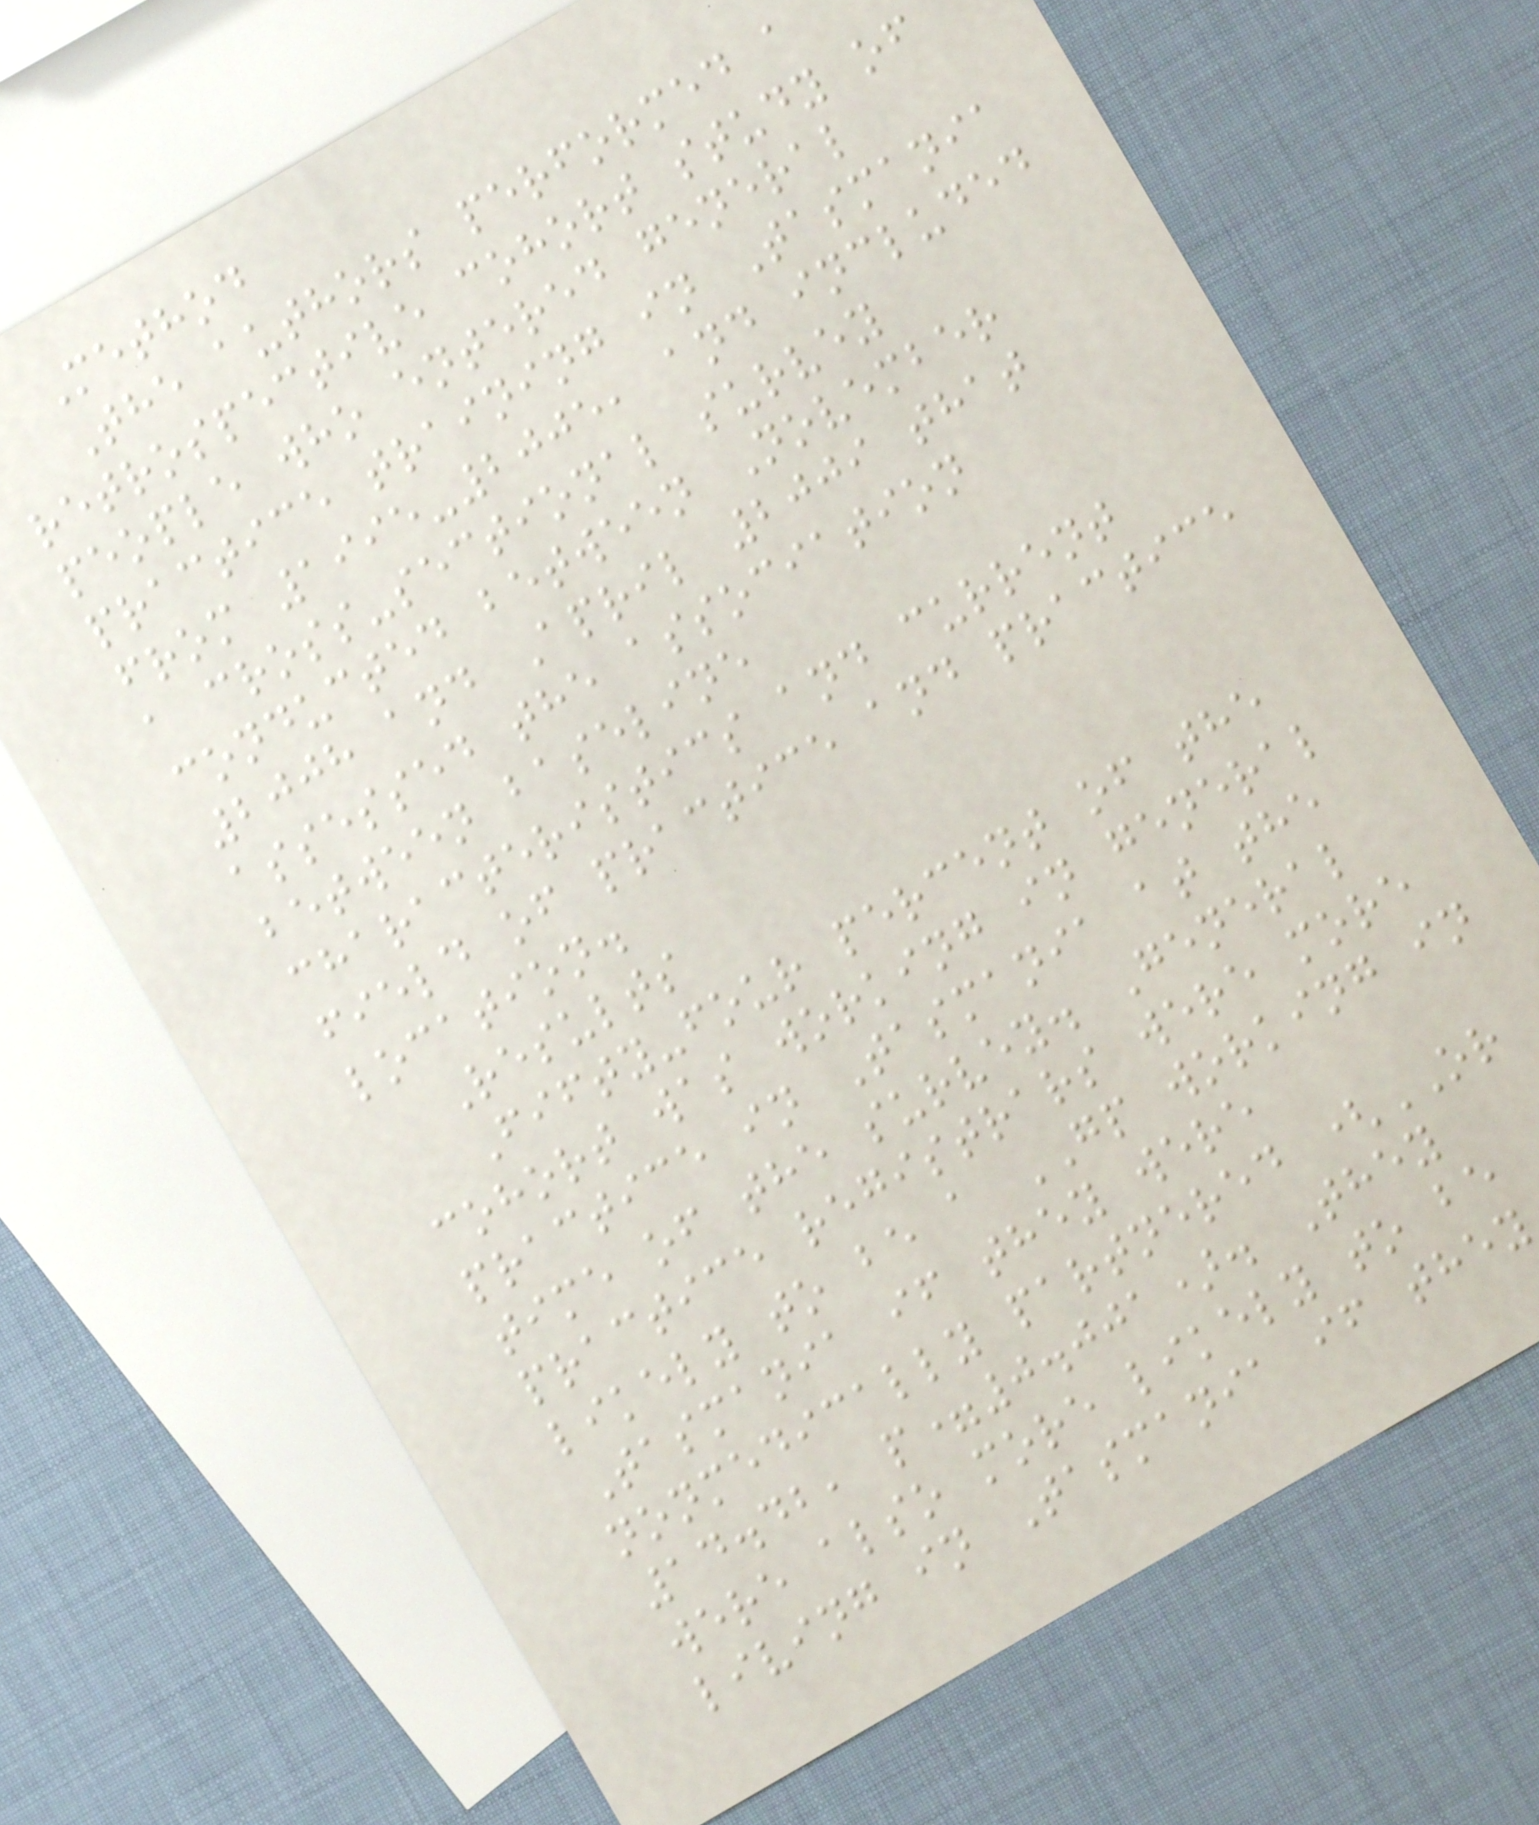Method
The authors performed a
retrospective cohort study of
people who entered general
practice training in Tasmania
from 1995-2005, and included
a cross-sectional survey
conducted between November
2008 and April 2009 that
assessed the association
between baseline
characteristics and current
field of practice and practice
location.
Results
Fifty-four percent of the
cohort was working in general
practice in Tasmania at the
time of the survey. General
practice registrars were more
likely to be a GP working in
Tasmania if they were
nonmedically partnered (OR
14.42, p=0.001). They
were also more likely to be
living in Tasmania if they
